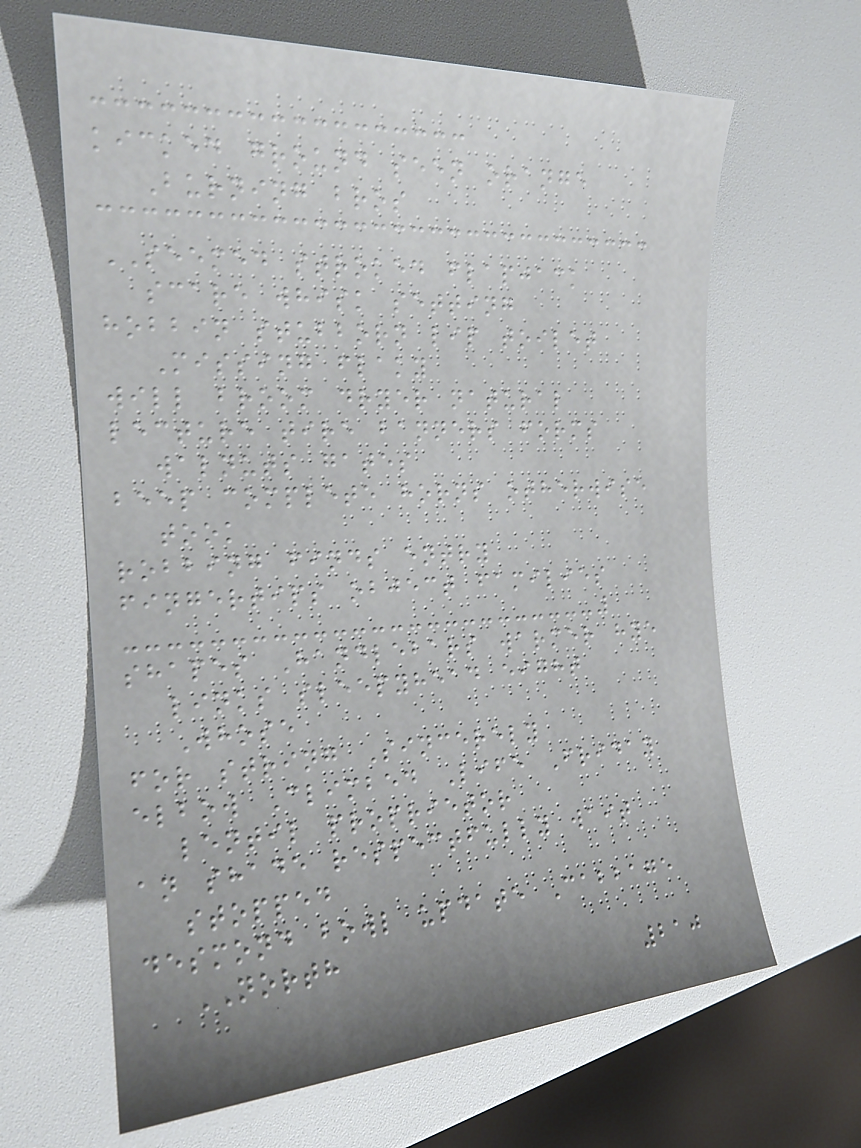kicked ground seen orange
Burning bros
SEEMED stroked flapjack
scare whisk setting
hobbin stubborn lip toilet
Missing flaky
will broom dryer natural
lecture tire banners forms
walnuts gates
beep complete horns otherwise
took
robbing finds entry
fingertips object families
shapes Handlebars warmer hye
links sleepyhead eight
Whose
for string Sincerely
elbow Climbed Life Friday
lentil proprietor
an shade respectfully wait
stopped
desmond bowl update Cabbage
NORTH
210
